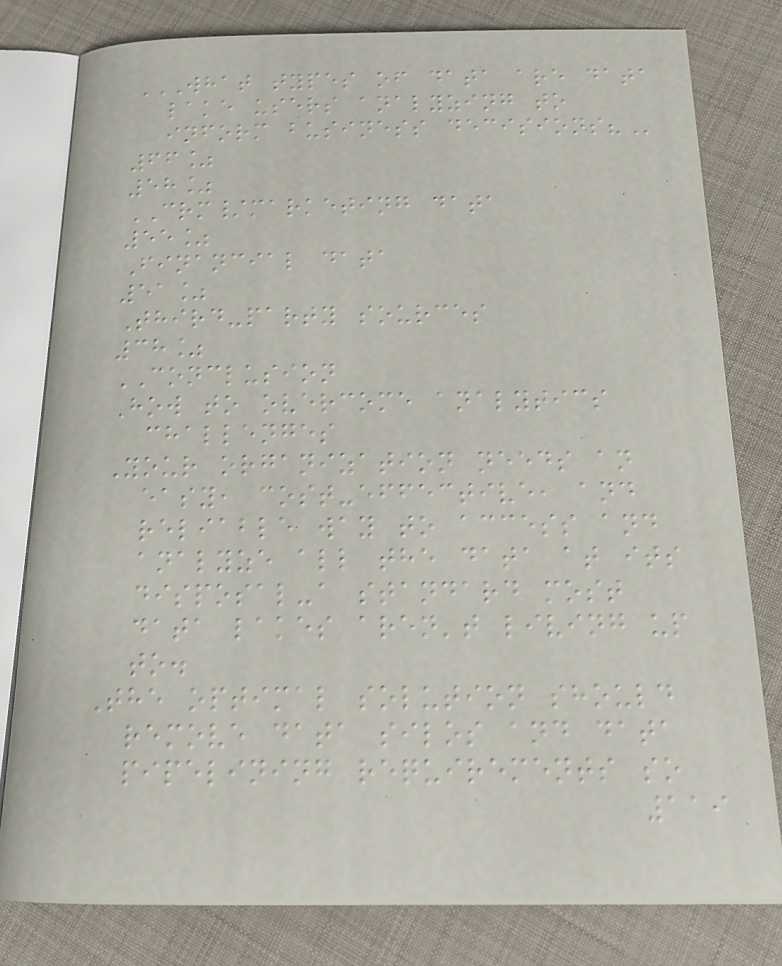WHAT TYPES OF DATA ARE DATA
LAKE USERS ANALYZING TO
INFORM BUSINESS DECISIONS?
66%
58%
CRM/marketing data
55%
Financial data
51%
Third-party sources
38%
CONCLUSION
How to overcome analytics
challenges
Your organization needs an
easy, cost-effective, and
reliable way to access and
analyze all the data at its
disposal-a standard most
data lakes aren't living up
to.
The optimal solution should
remove data silos and data
pipelining requirements so
119
